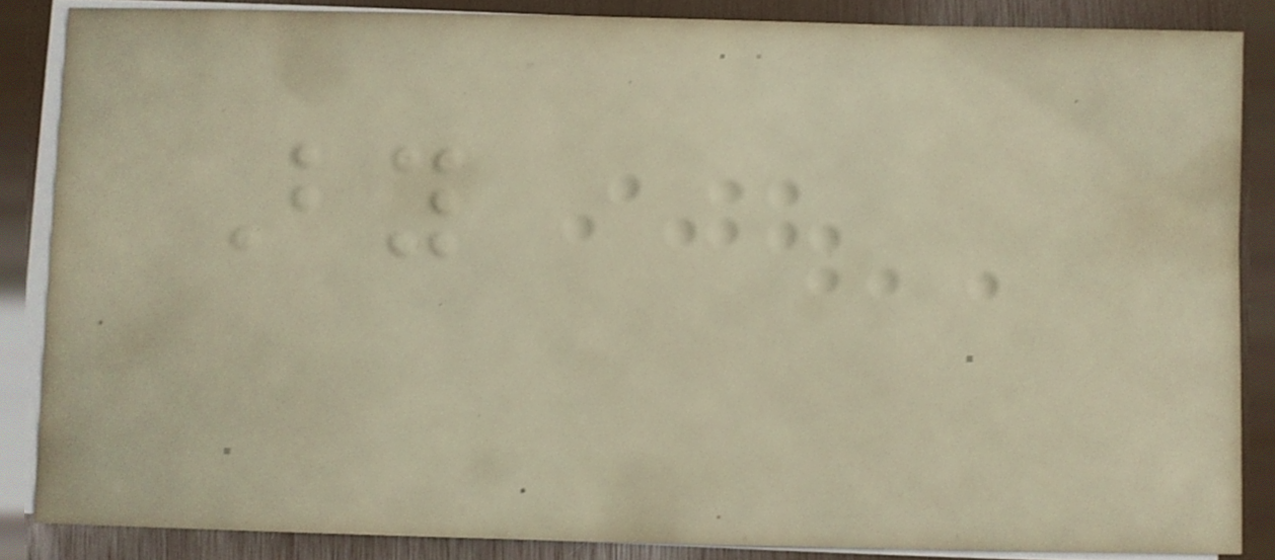By
